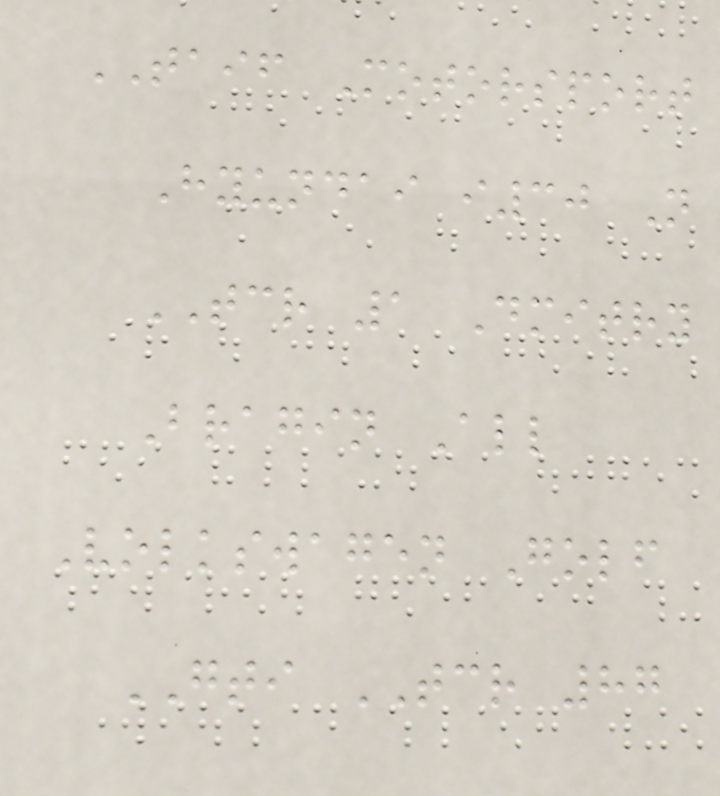TAIF Motorsport
Hyundai i30 N
TCR 1 Dmitry
Bragin All
Volkswagen Golf
GTI TCR 87
